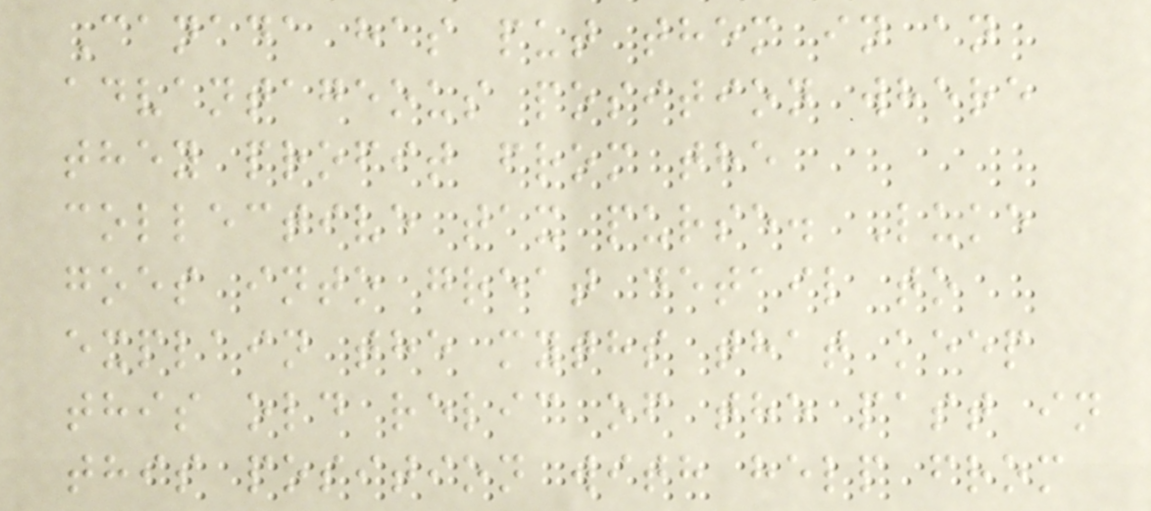Canada has put them in an
advantageous position where
they profit from the
collective tax purse. Luke
goes into great detail to
explain the myths that keep
this old relic of the past in
this position with help from
